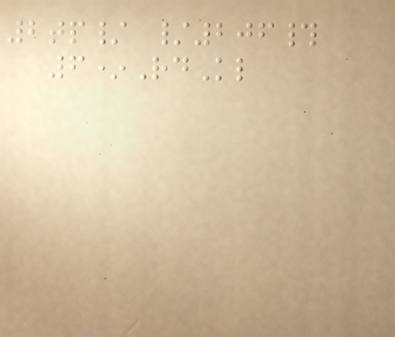2tp/ /206#
6*RdKl
